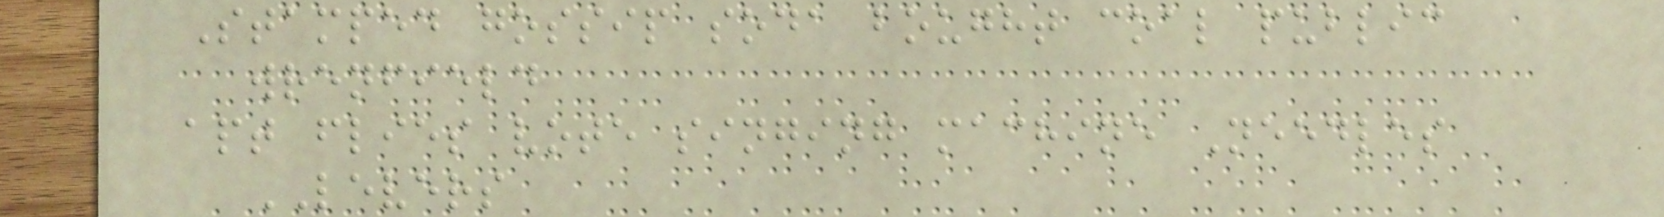Stamped gossip soda bought coal public
wrenfield
apt flies vote singing machine Needles
LEVERS
